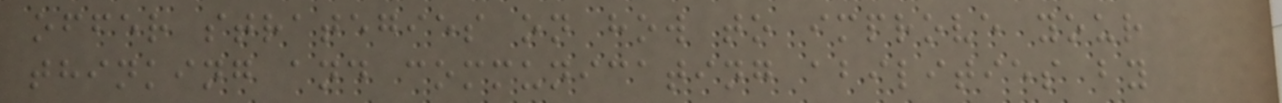offer strategies on how to improve your
thinking and communicating abilities by
